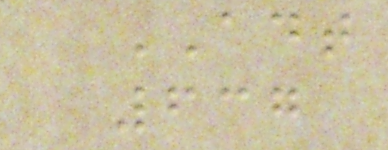ADT
637
